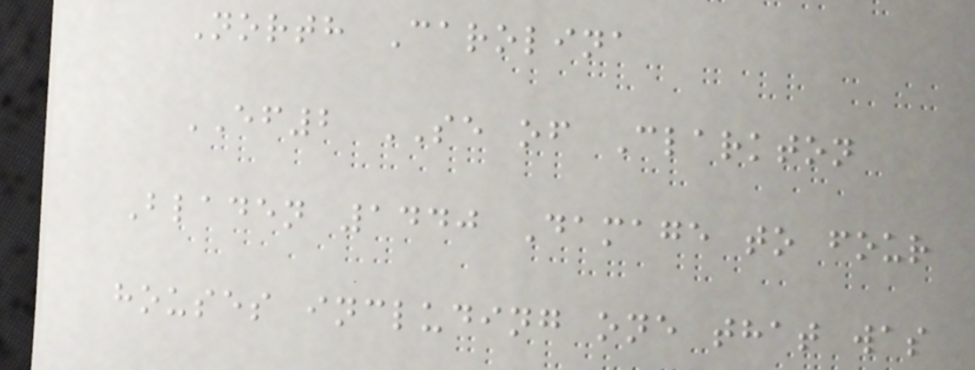North Carolina
EF2 SE of Clarkton
Bladen 1440 Damage to four
houses including one that was
